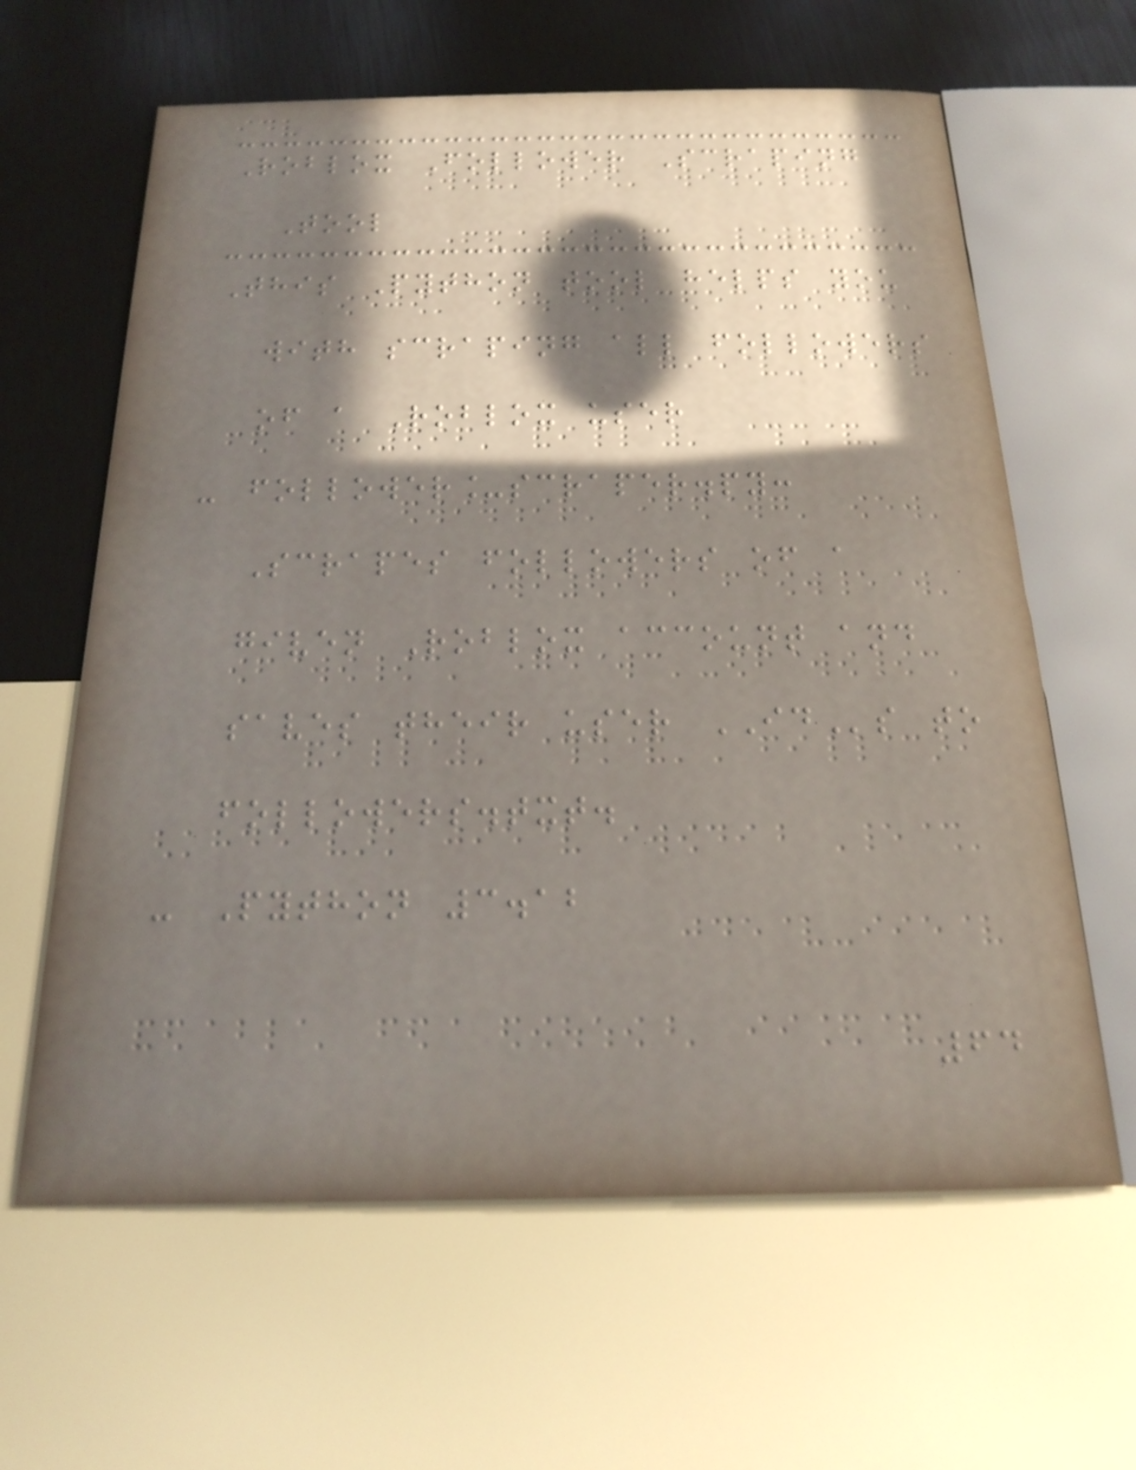Roblox Follower Scraping
Tool
This Python tool helps you
with scraping all followers
of a Roblox user
- follower_scraper.py:
Scrapes followers of a
given Roblox account and
saves their user IDs to
followers.txt.
- Python 3.12
64
